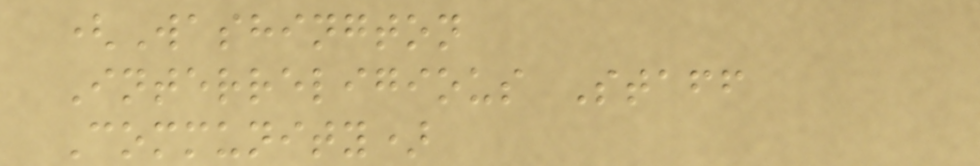(Washington
Interreligious Staff
Community)
